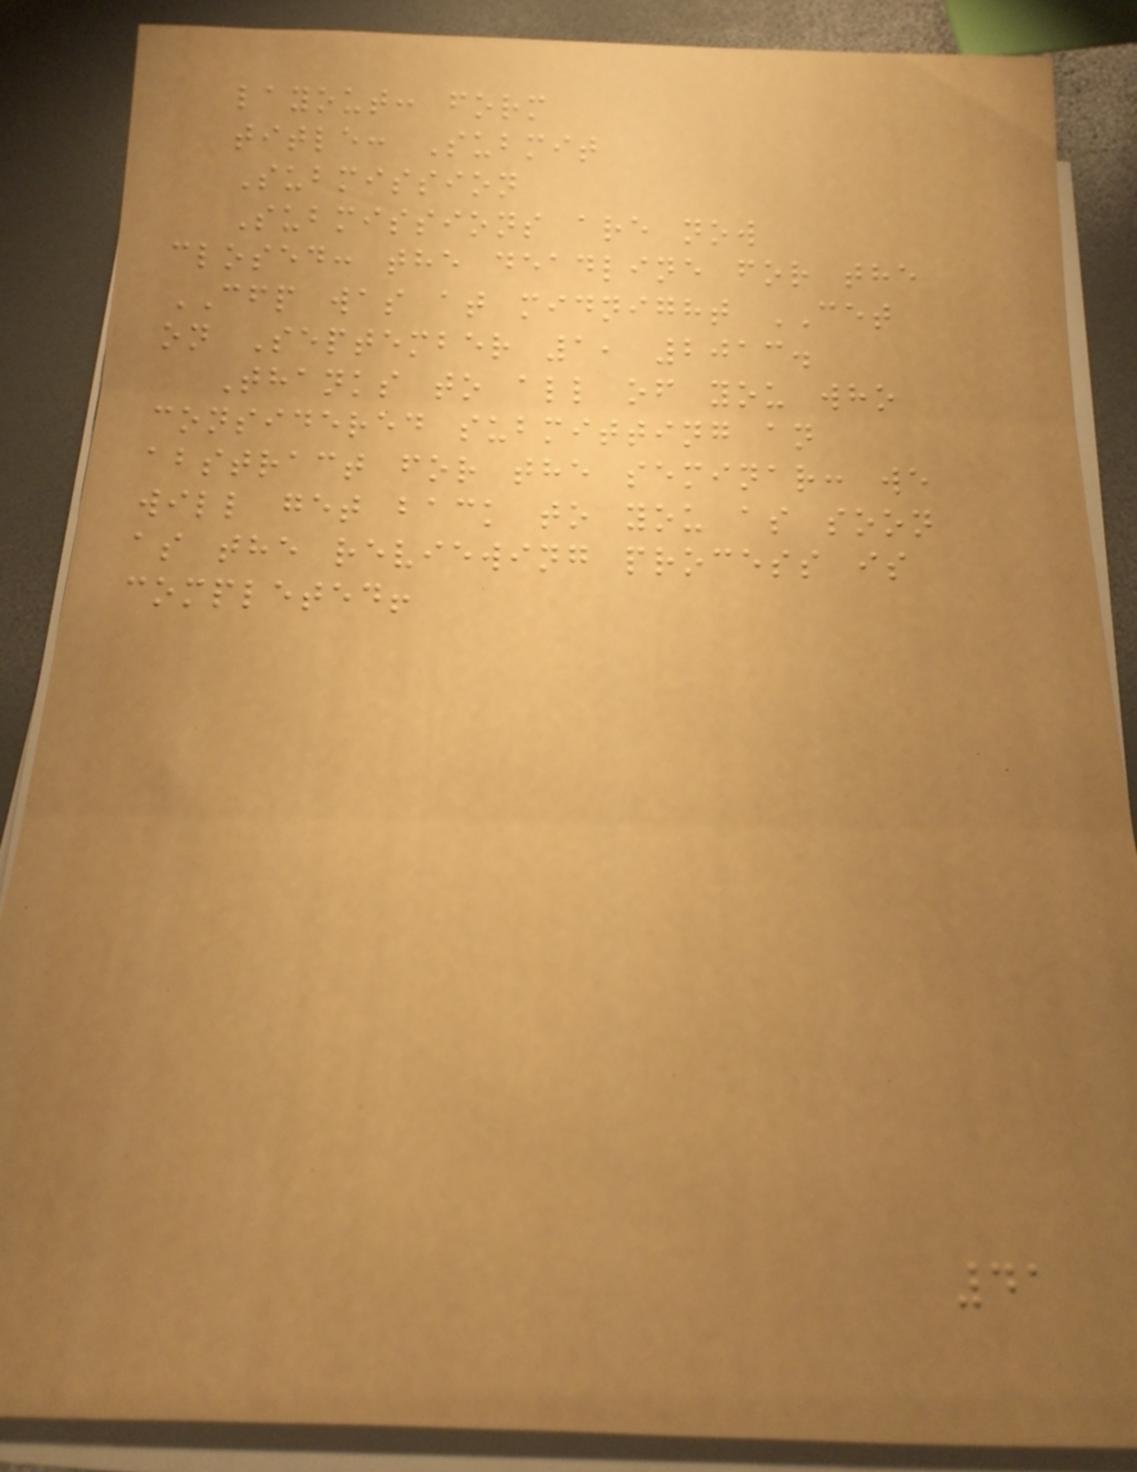layout: form
title: Submit
Submission
Submissions are now
closed: the deadline for the
CFP was at midnight CET
on September 1, 2013.
Thanks to all of you who
considered submitting an
abstract for the seminar: we
will get back to you as soon
as the reviewing process is
completed!
41
